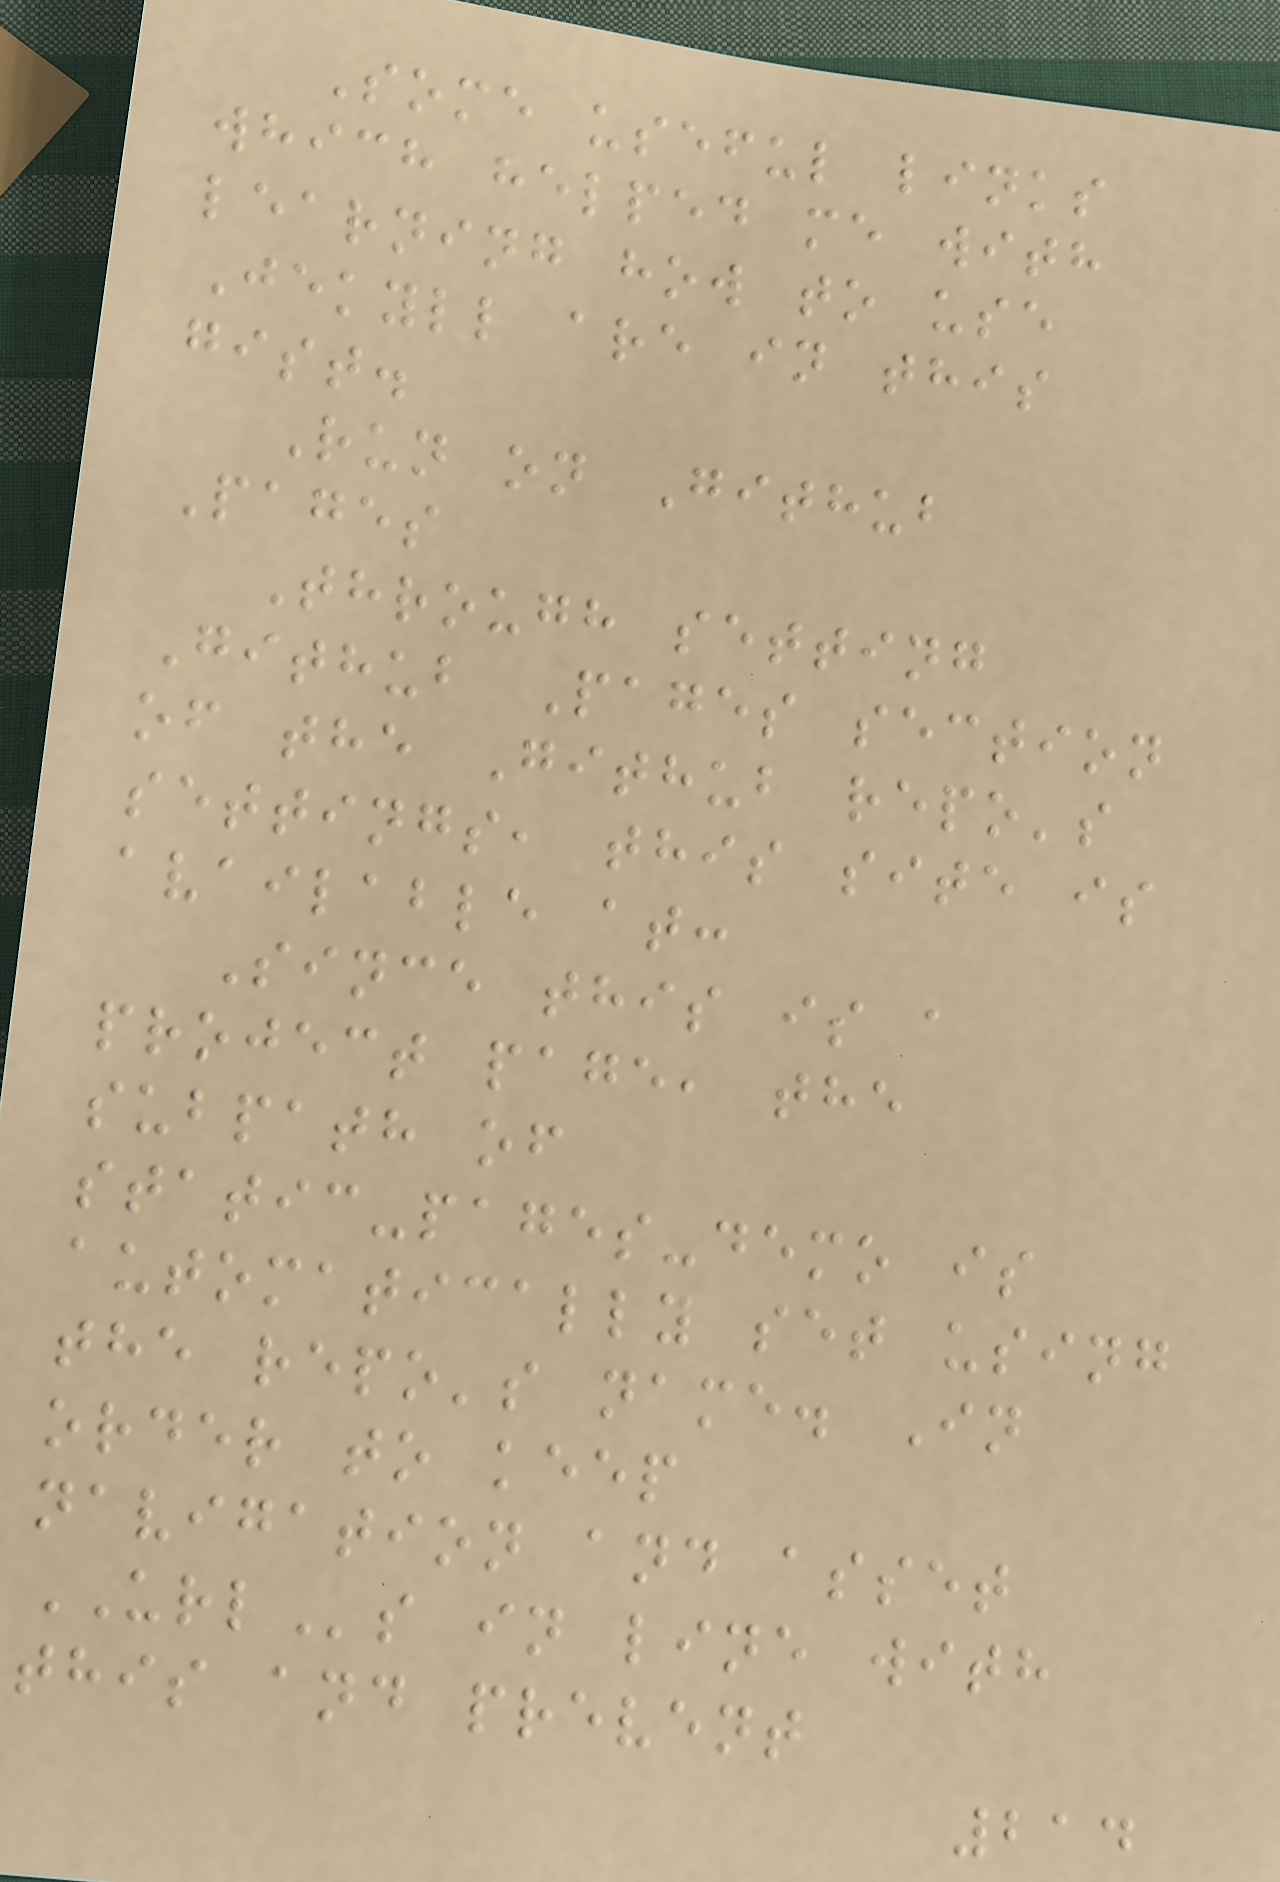Some useful links
which helped me with
learning how to use
Jekyll are in this
gist.
Run on Github
Pages
Through setting
Github Pages section
of the Github repo's
settings, this site is
available at:
Since this is a
project page, the
subpath of
static-pages-demo is
automatically set using
the repo's name. In
order to keep
navigation and asset
URLs in line with
this and prevent
214
